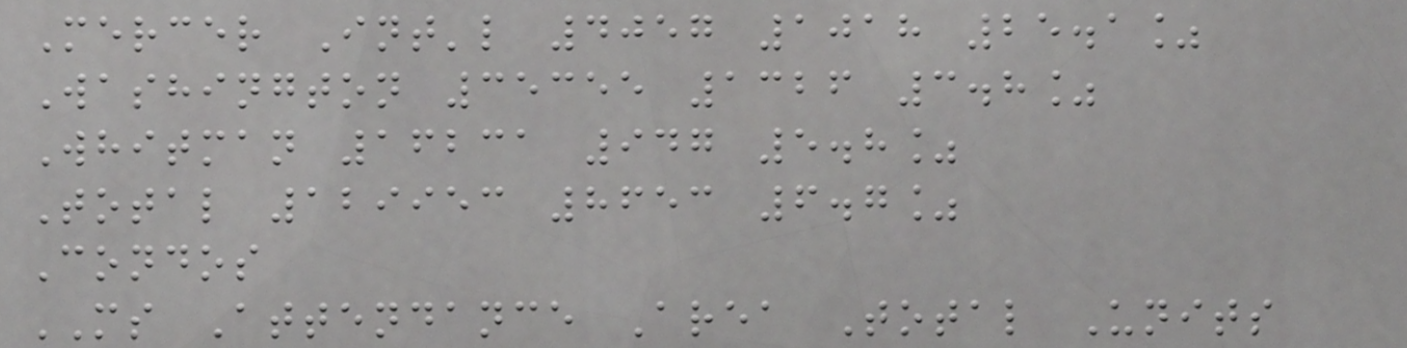Mercer Int'l 4057 1018 25.1%
Washington 35355 1326 3.8%
Whitman 16231 947 5.8%
Total 129953 8653 6.7%
Condos
MS Attendance Area Total Units
